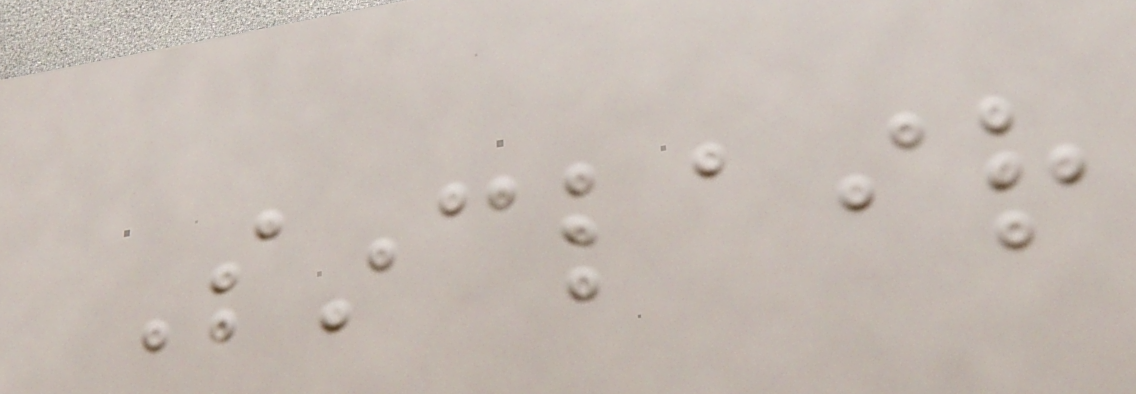Sinclair
